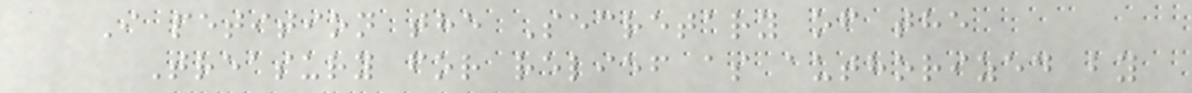I petition the Secretary of the
Treasury for relief as authorized by
